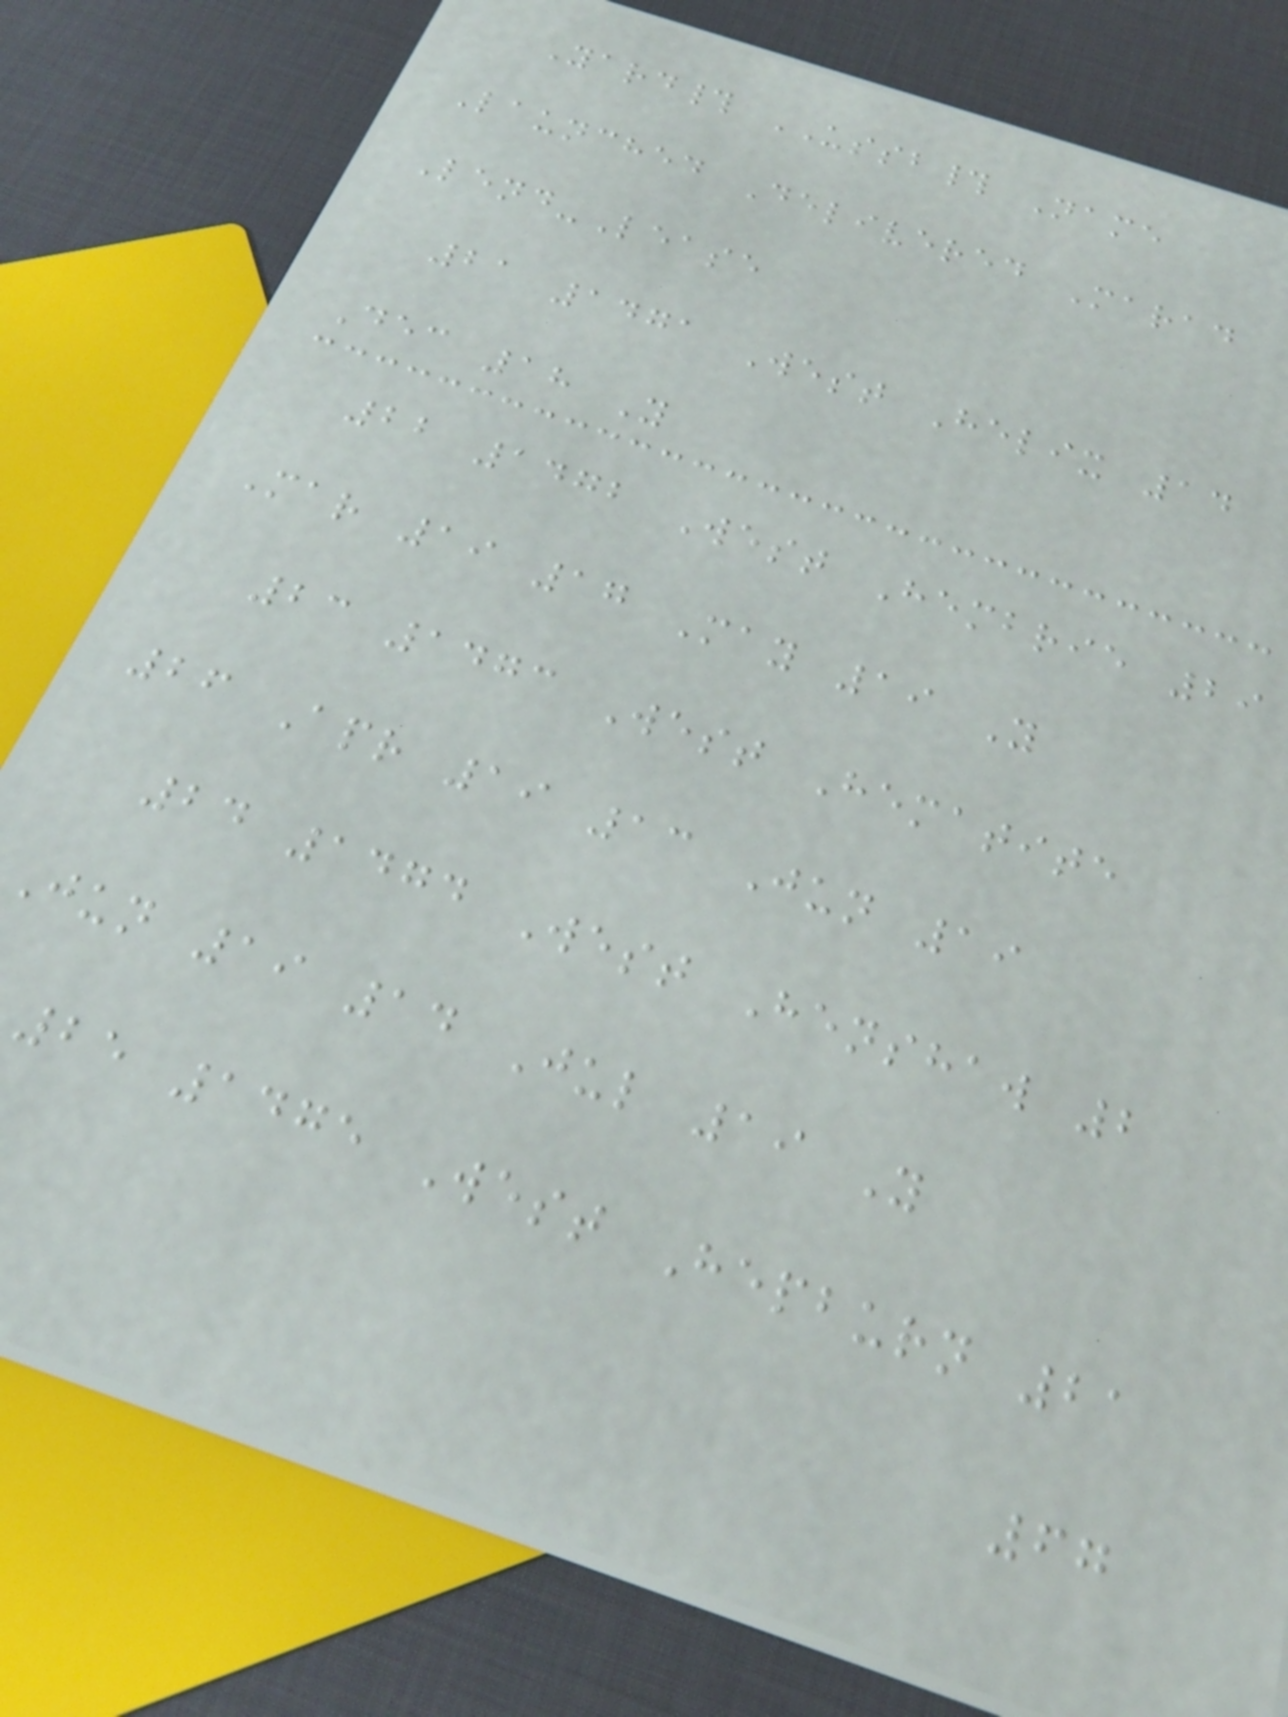Yard# USSB# Name
Launched Delivered Marad
Lend-Lease
21 1471 West Helix 14
Dec 18 Y
22 1472 West Hembrie 29
Mar 19 17 May 19 Y
23 1473 West Hematite
26 Apr 19 13 Jun 19
24 1474 West Henshaw 2
Jun 19 14 Jul 19 Y
25 1475 West Hepburn 21
67
